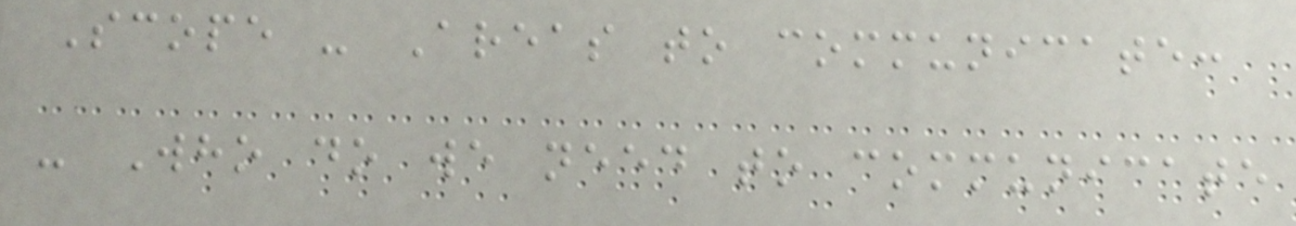Scope - Areas to communicate:
- Who do we need to communicate
